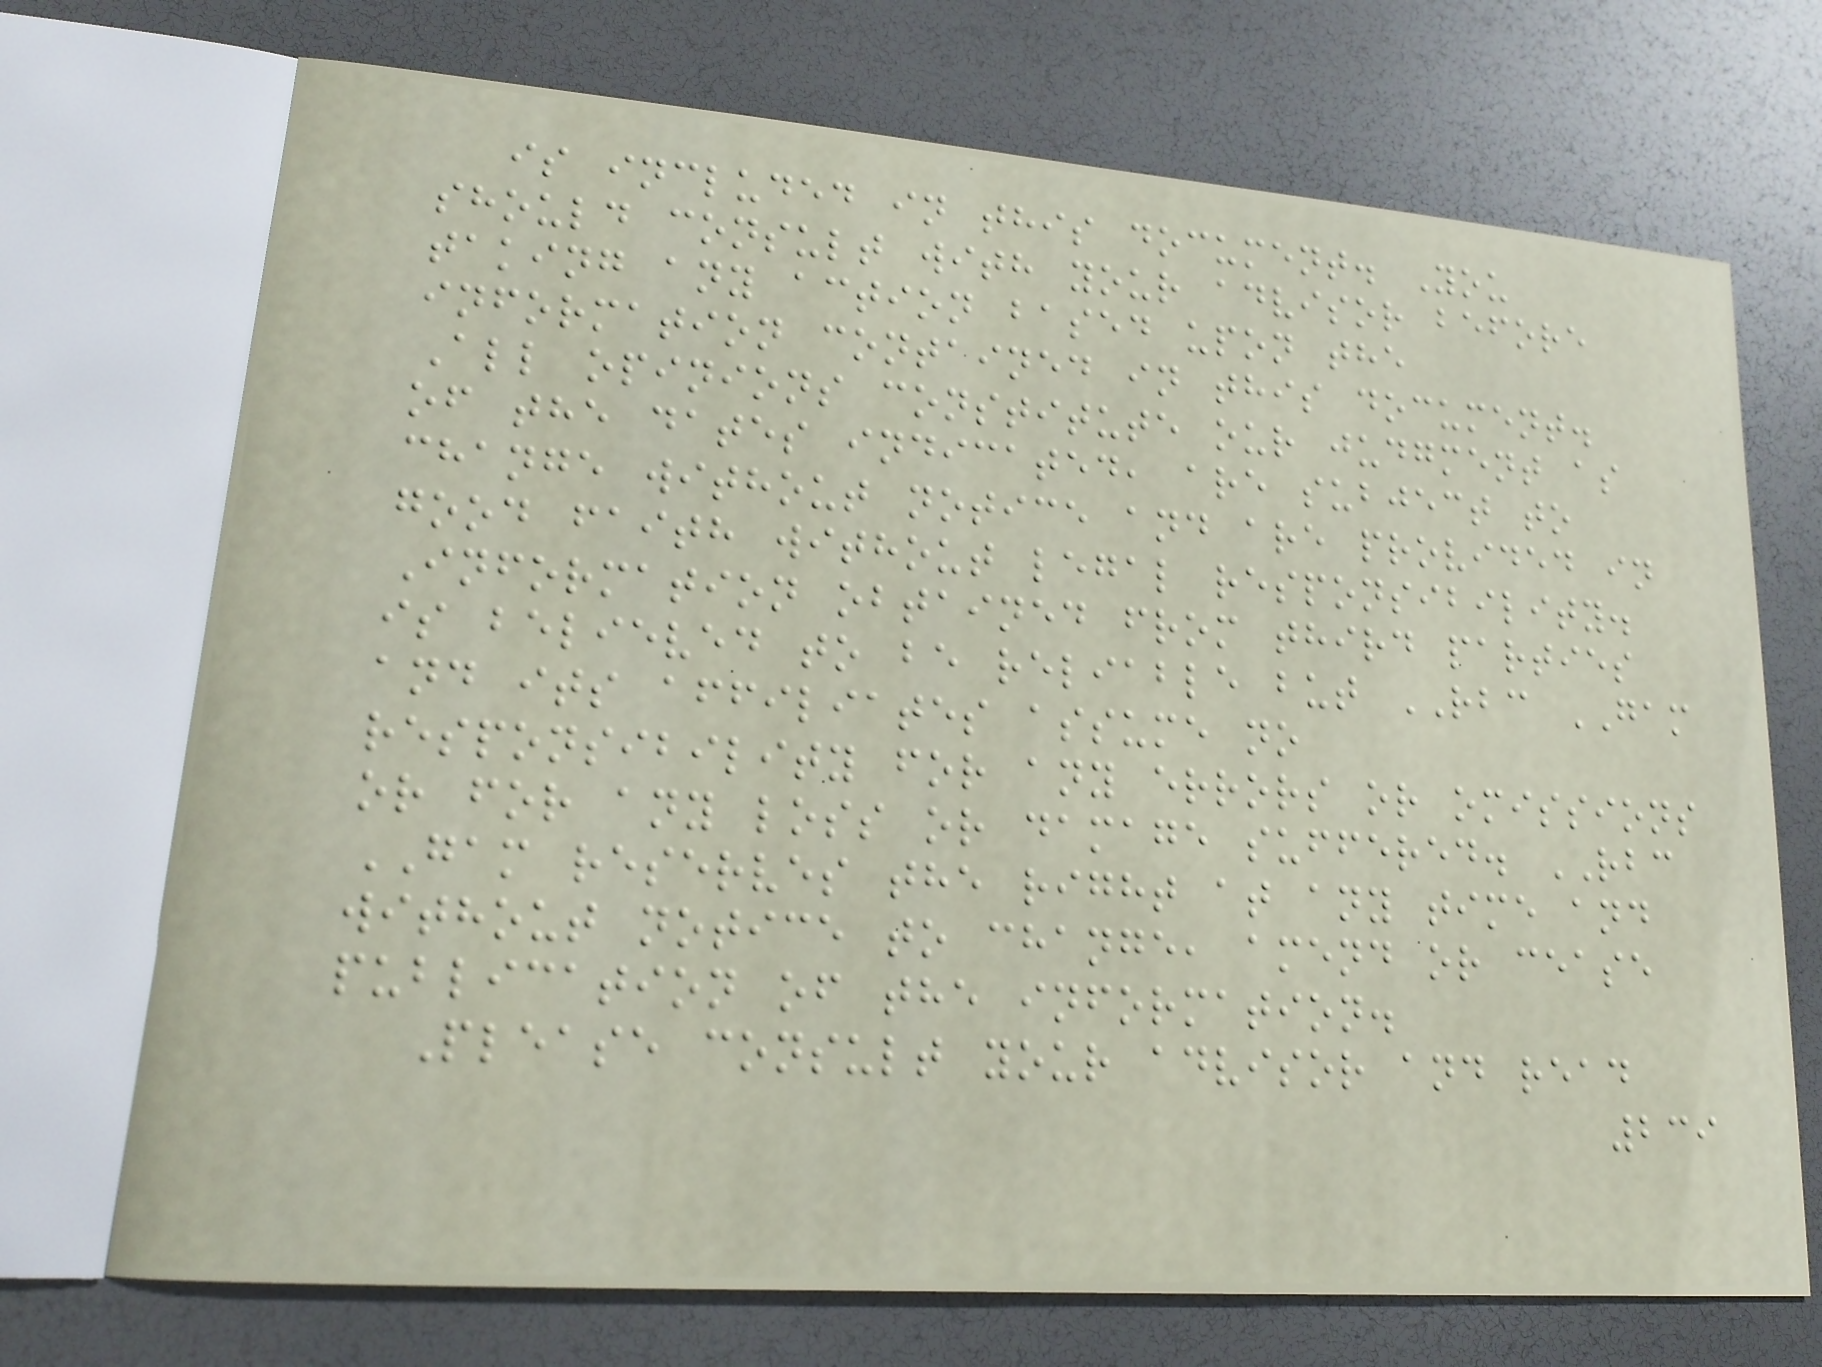is included in this document. You
should consult with your advisor before
taking any action based upon the
information contained in this document.
All opinions constitute our judgment as
of the dates indicated, are subject to
change without notice and are provided in
good faith without legal responsibility.
Information obtained from third parties
is believed to be reliable but RBC GAM
and its affiliates assume no
responsibility for any errors or omissions
or for any loss or damage suffered. RBC
GAM reserves the right at any time and
without notice to change, amend or cease
publication of the information.
Please consult your advisor and read
239
